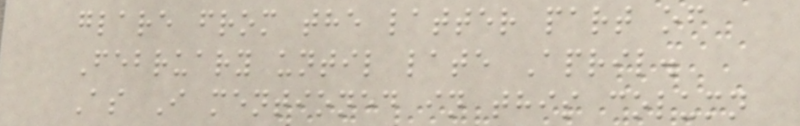glare from the latter part of
February until late April.
As I mentioned in this column
